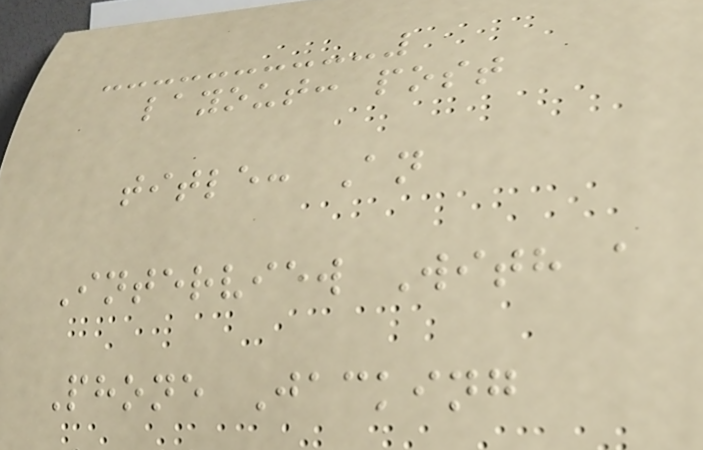layout: post
title: An
Interview With a
Phone Jacking
